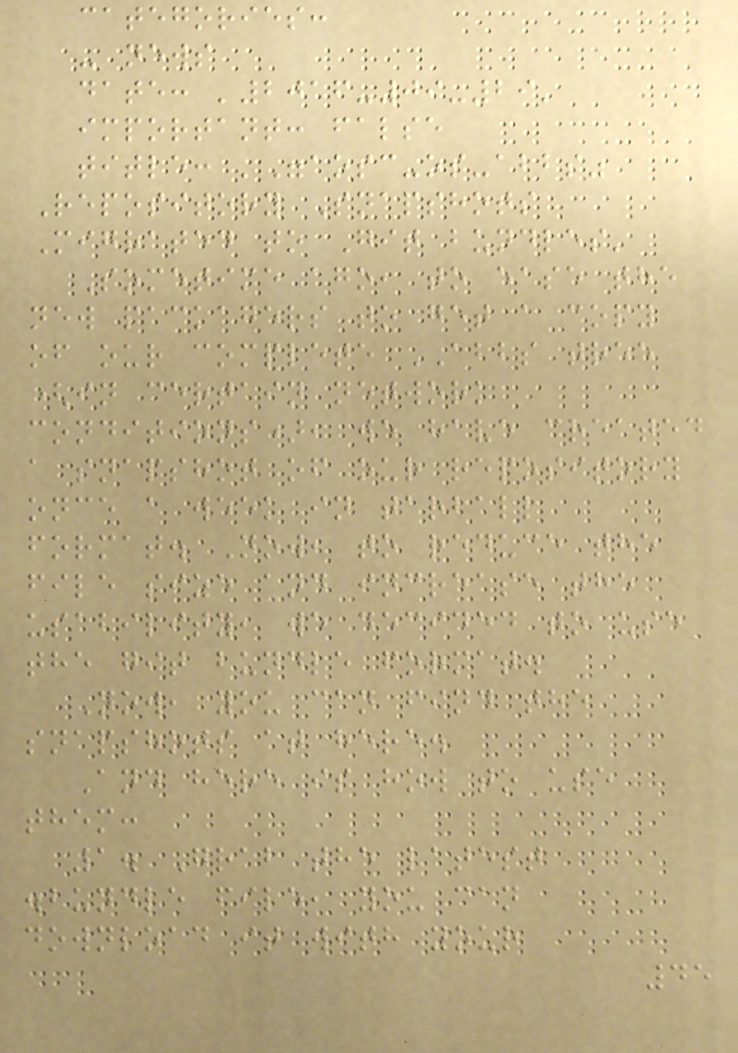categories:
- news
date: '2016-09-29'
important: false
title: '"aosc-os-abbs"
Repository Snapshots
Migrated to Git bundles'
Sometime ago, to ease the
new packagers to get a copy
of our complete ABBS tree
(in certain network
conditions), we have created
a snapshot of our repository
once a week in tarball
format. Now, to reduce the
file size and increase the
usability, we decided to use
the git bundle format.
Now, you can find the
snapshots at here.
And here is how to use
them:
1. Grab the latest
.bundle file, you can
download it with your
45
